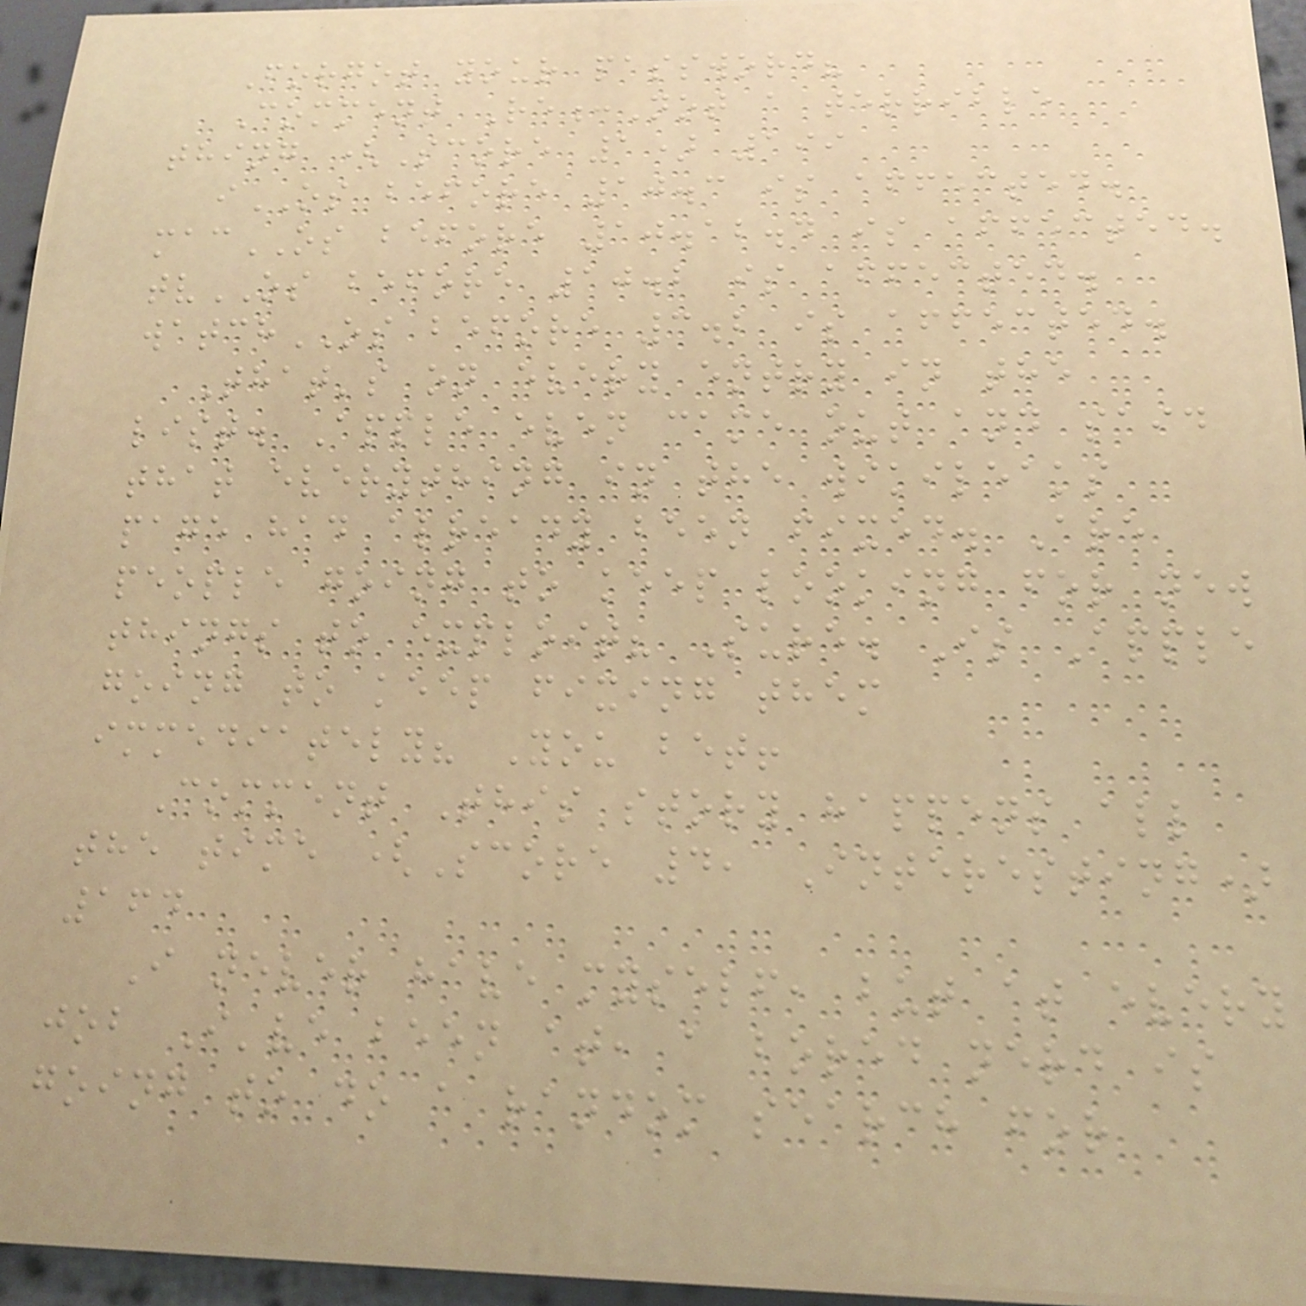Forgot your password?
Comment Re:Not a terrible
thing (Score 1) 199
iOS before 10.3 is affected.
macOS before 10.12.4 is affected.
tvOS before 10.2 is affected.
watchOS before 3.2 is affected.
That's on every entry in the
list. Apple even came out and said
that everything in the wikileaks
page had already been fixed. Are
people going to keep looking for new
things to exploit? Sure. Is Apple
going to keep fixing them
immediately? You bet!
Comment This story happens all
the time (Score 4, Interesting)
164
I never have myself, but at every
job I've been at, a bored nerd is
going to do a random search for
